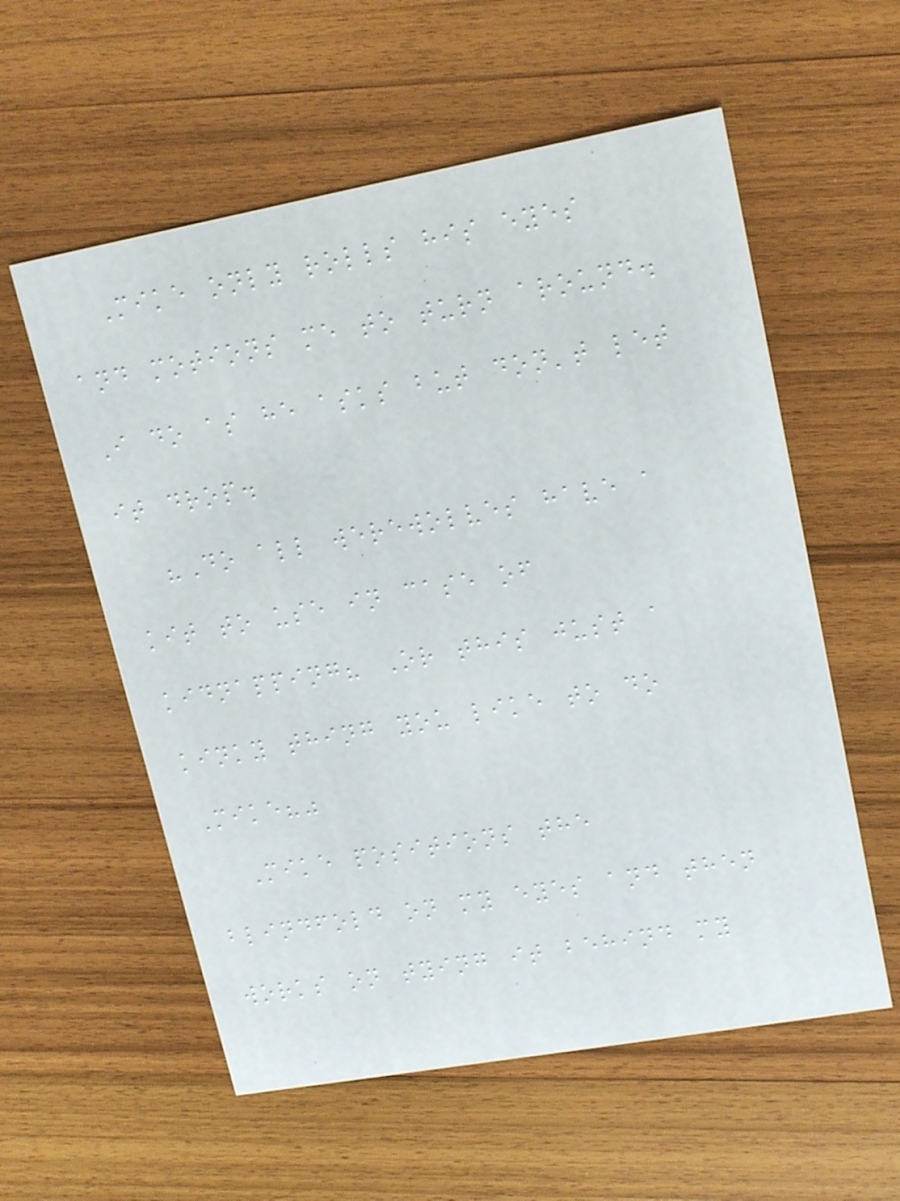Mike only rolls his eyes
and motions me to turn around.
I do as he asks but don't let
it drop.
"Do all werewolves have a
kit to use in case of
kidnapping? Or this just a
kinky thing you like to do
Mike?"
Mike positions the
blindfold on my eyes and then
works on tying it behind my
